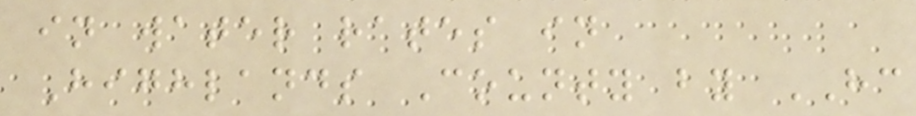in water rates in
Highlands County by HC
